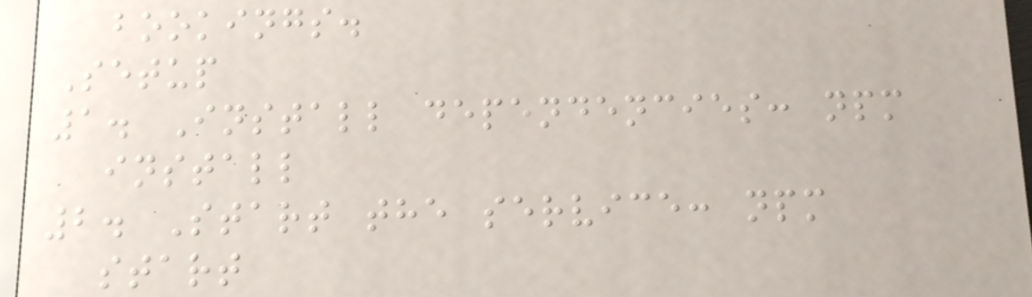bookings.
Setup
1. Install dependencies: npm
install
2. Start the service: npm
start
